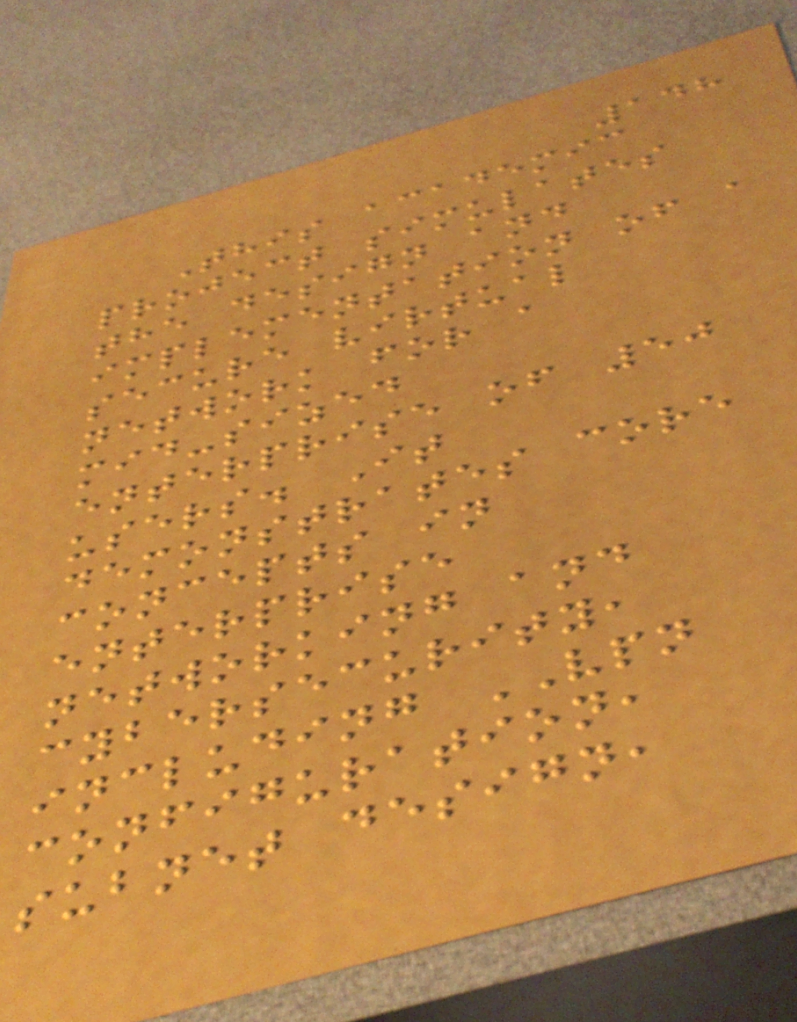148
This academic
project simulates
the design and
implementation of a
secure virtual
network for a
mid-sized
enterprise of 50
users. It
demonstrates core
concepts in
enterprise
networking and
cybersecurity,
including VPN
configuration,
subnet design,
